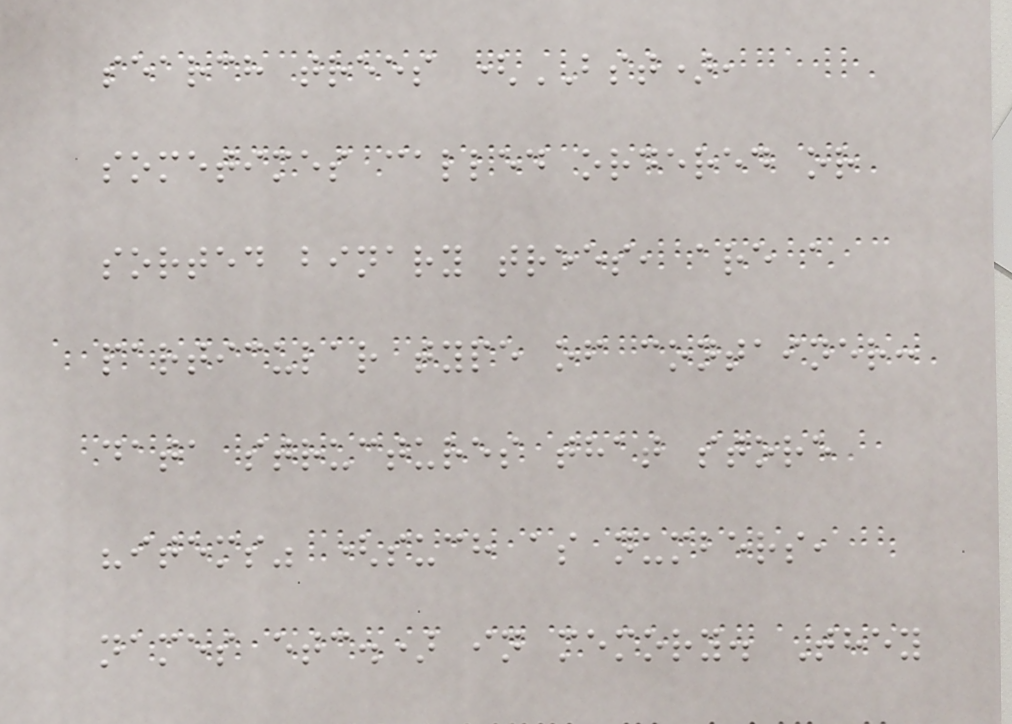search trees (BST),
sometimes called ordered or
sorted binary trees, are a
particular type of container:
data structures that store
"items" (such as numbers,
names etc.) in memory. They
